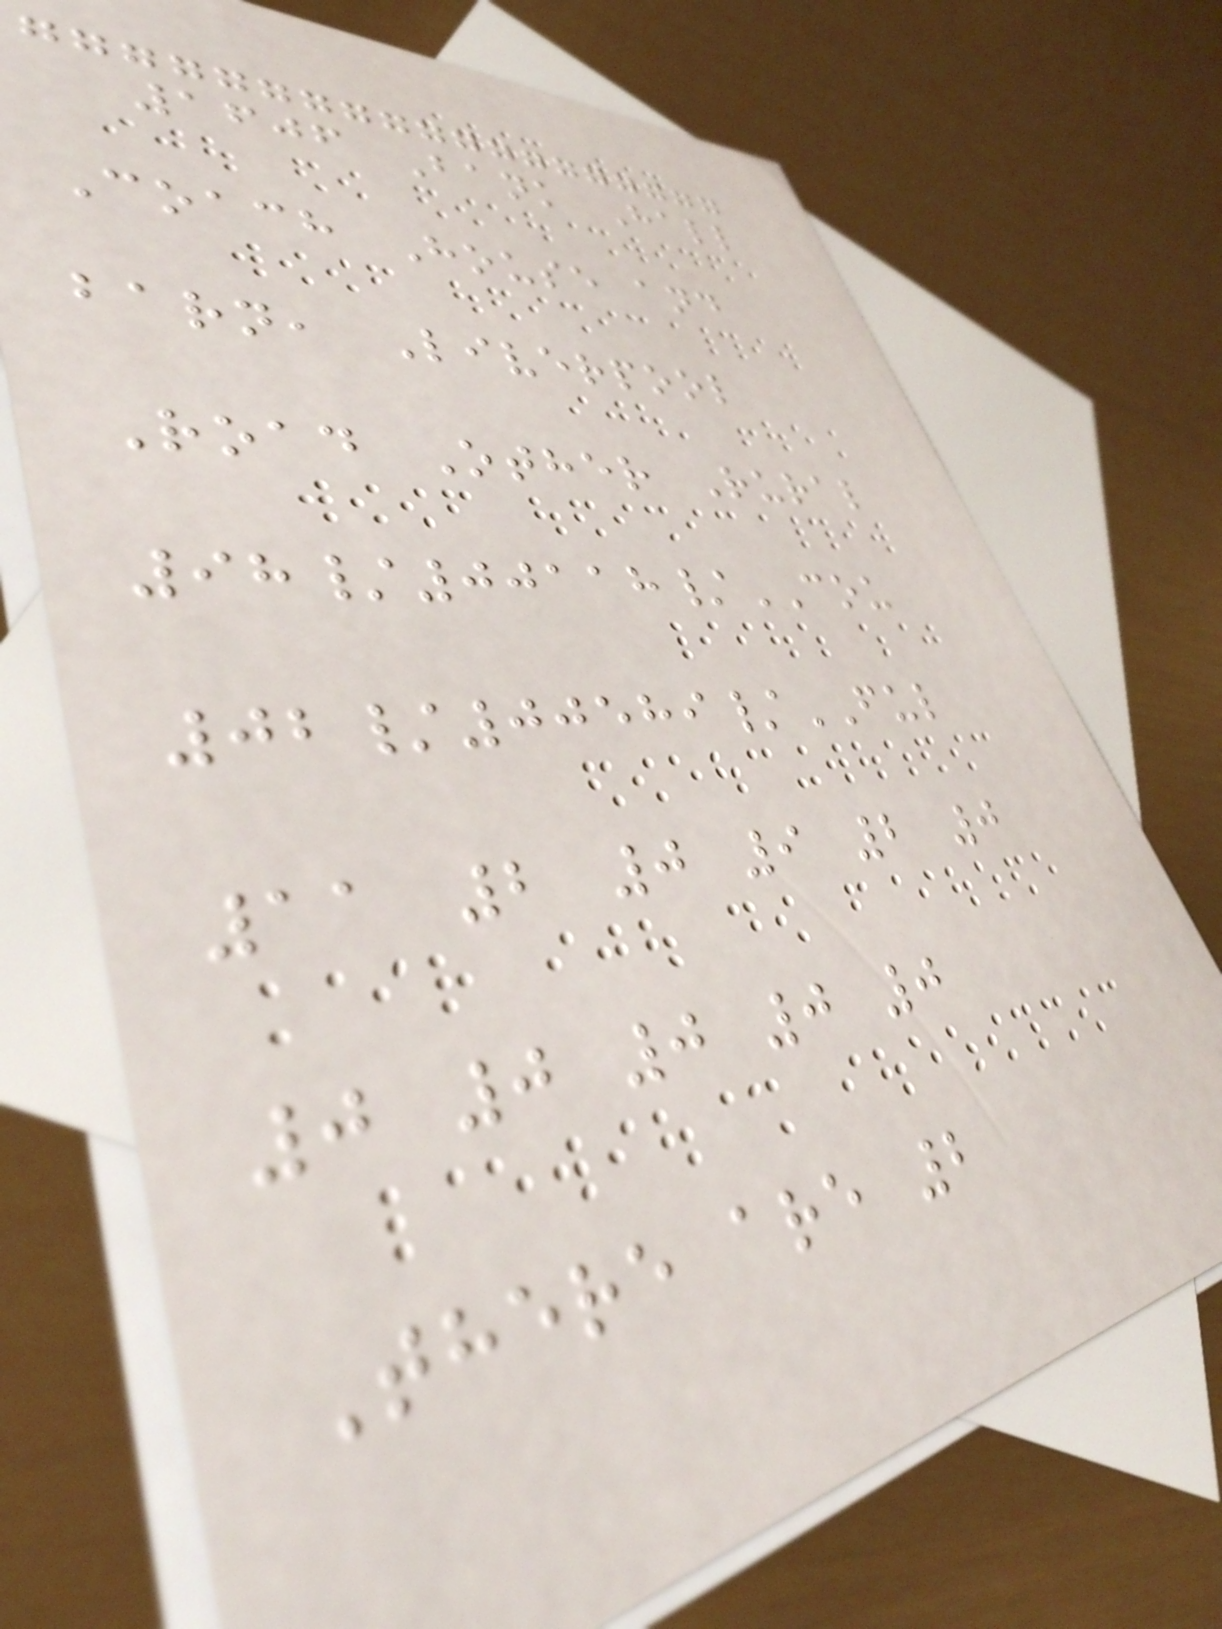1606 Bank Hall
Coach House and
barn, Liverpool
Road Other Rural
98/00118/COU
02/00589/FUL
11 2 0 9 2 0
0 0 0 0 0
There are 2
